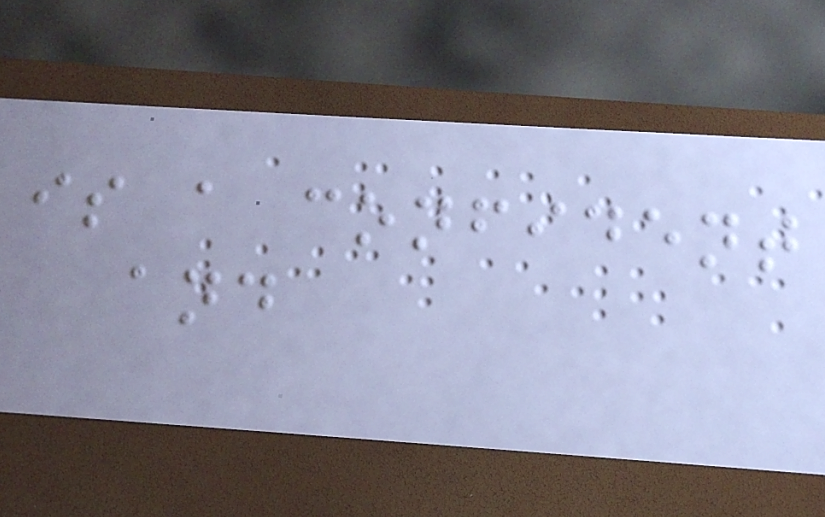is a confident
and
